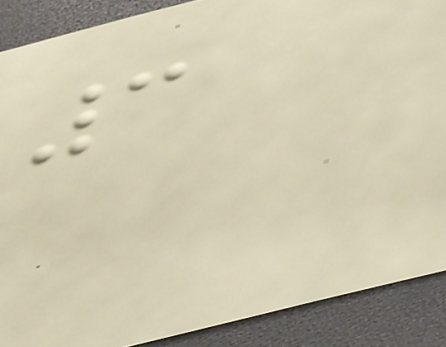3
